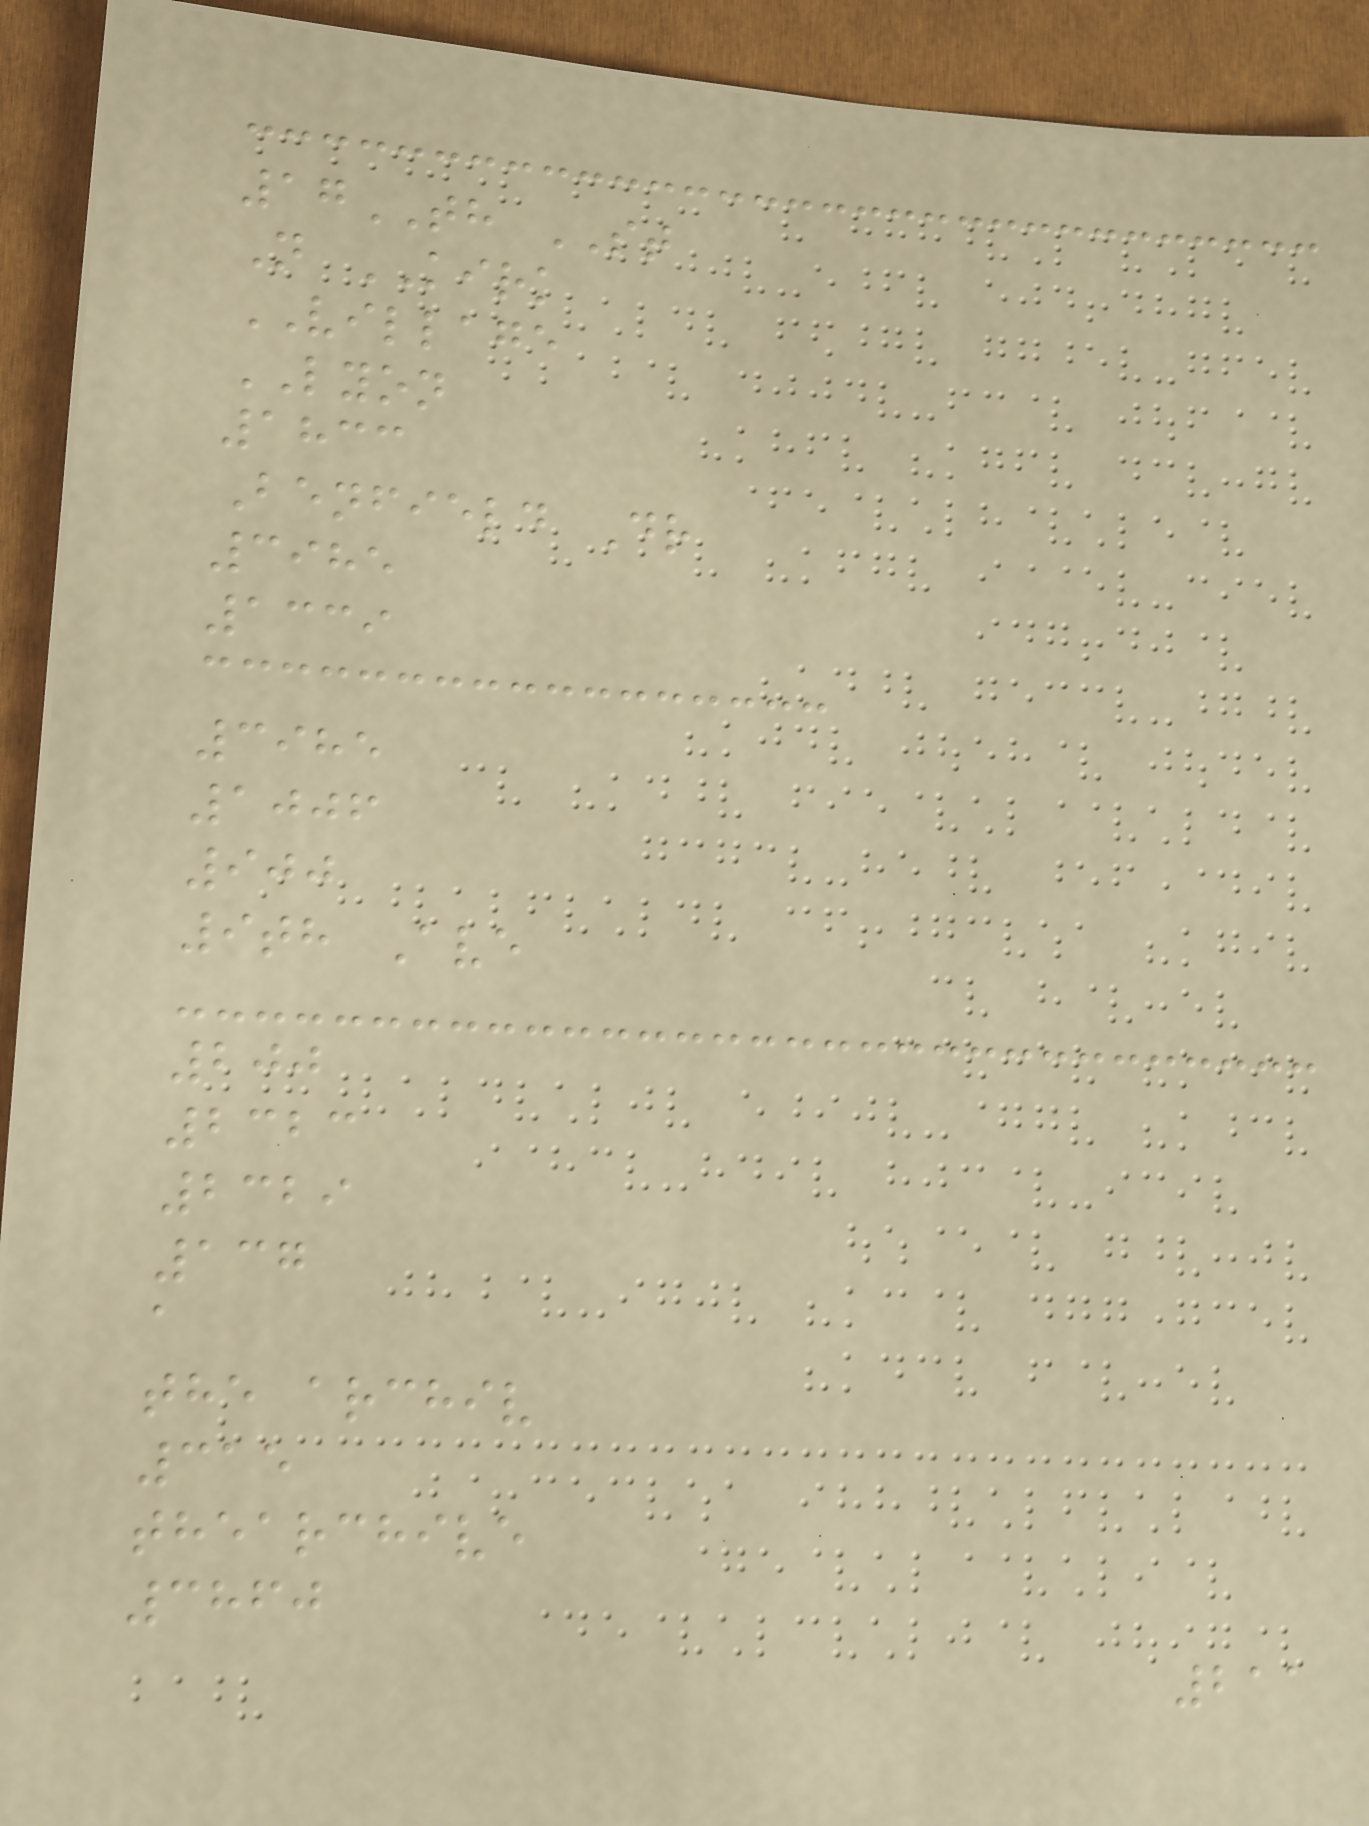17TH ST
N KIRK
VILLAGE
LYON
1833
Benfield Dr
3985
1339
3985
1006
900
9th Ave
200
2323
2329
137
a
the archiv
315
thearchive
3860
211
